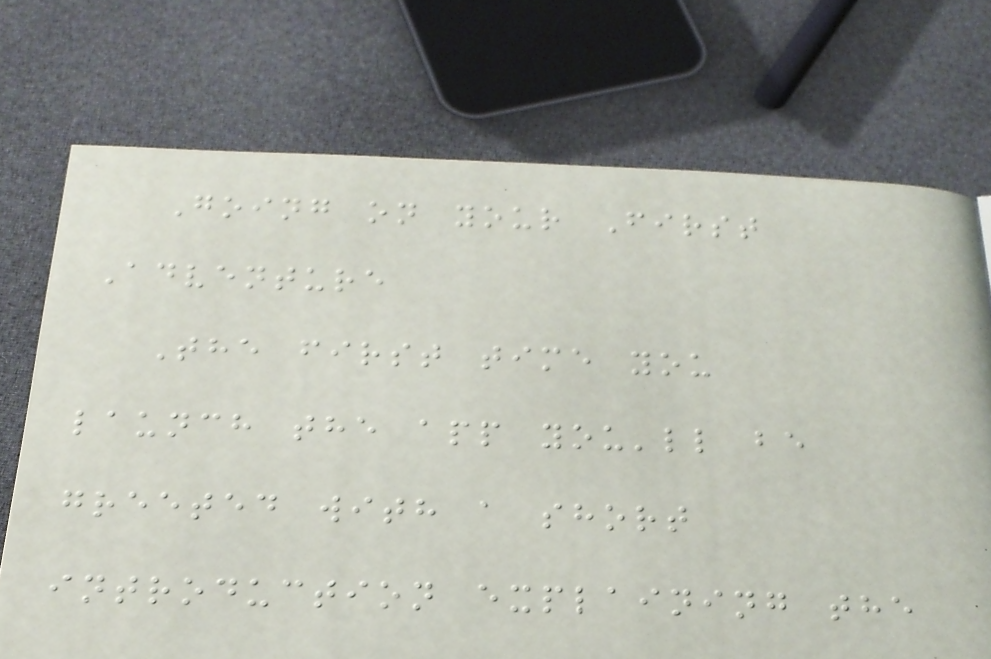Going on your First
Adventure
The first time you
launch the app you'll be
greeted with a short
introduction explaining the
